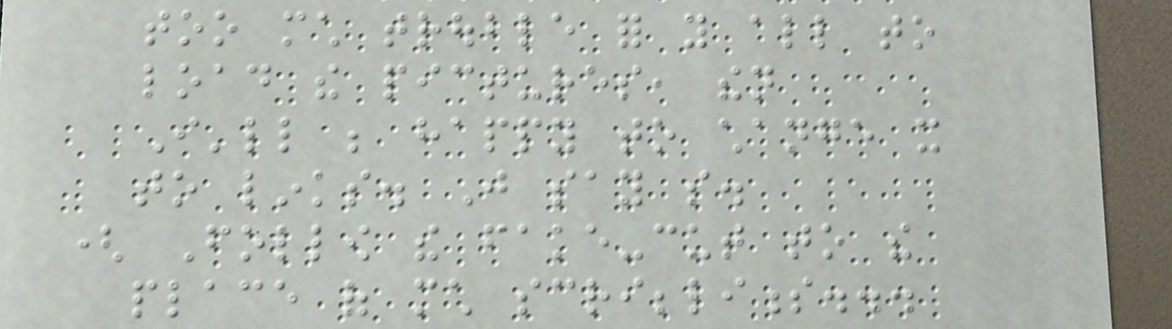too much trouble for you all to
load the pictures, then
I'll be happy to change it
to links. Just say so.
( Follow the fake-cut to the
place of much scribbliness...
